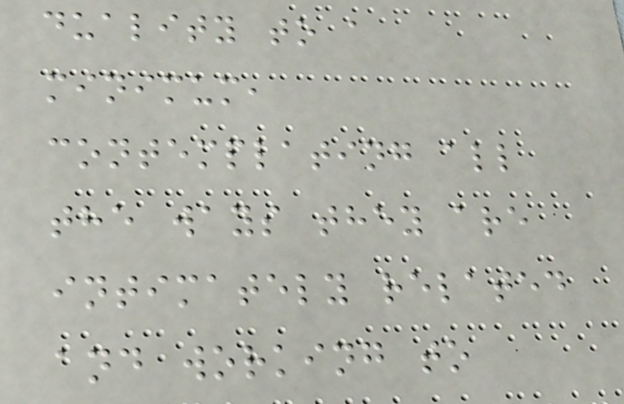duality to a
minimum,
contemplating all
the ways they are
intimately related
and working to
